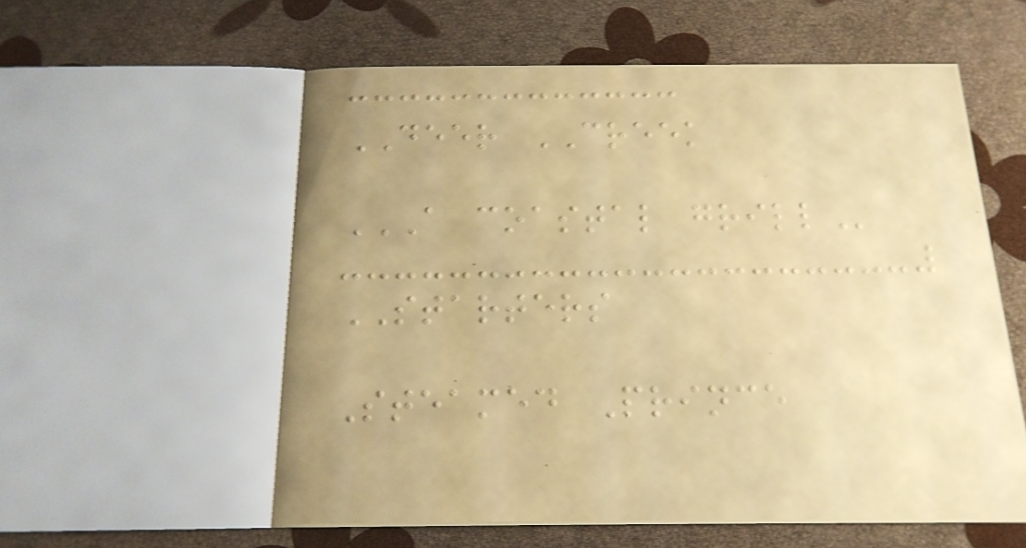DEER CREEK
A COASTAL GRILL
STARTERS
Steamed Prince
